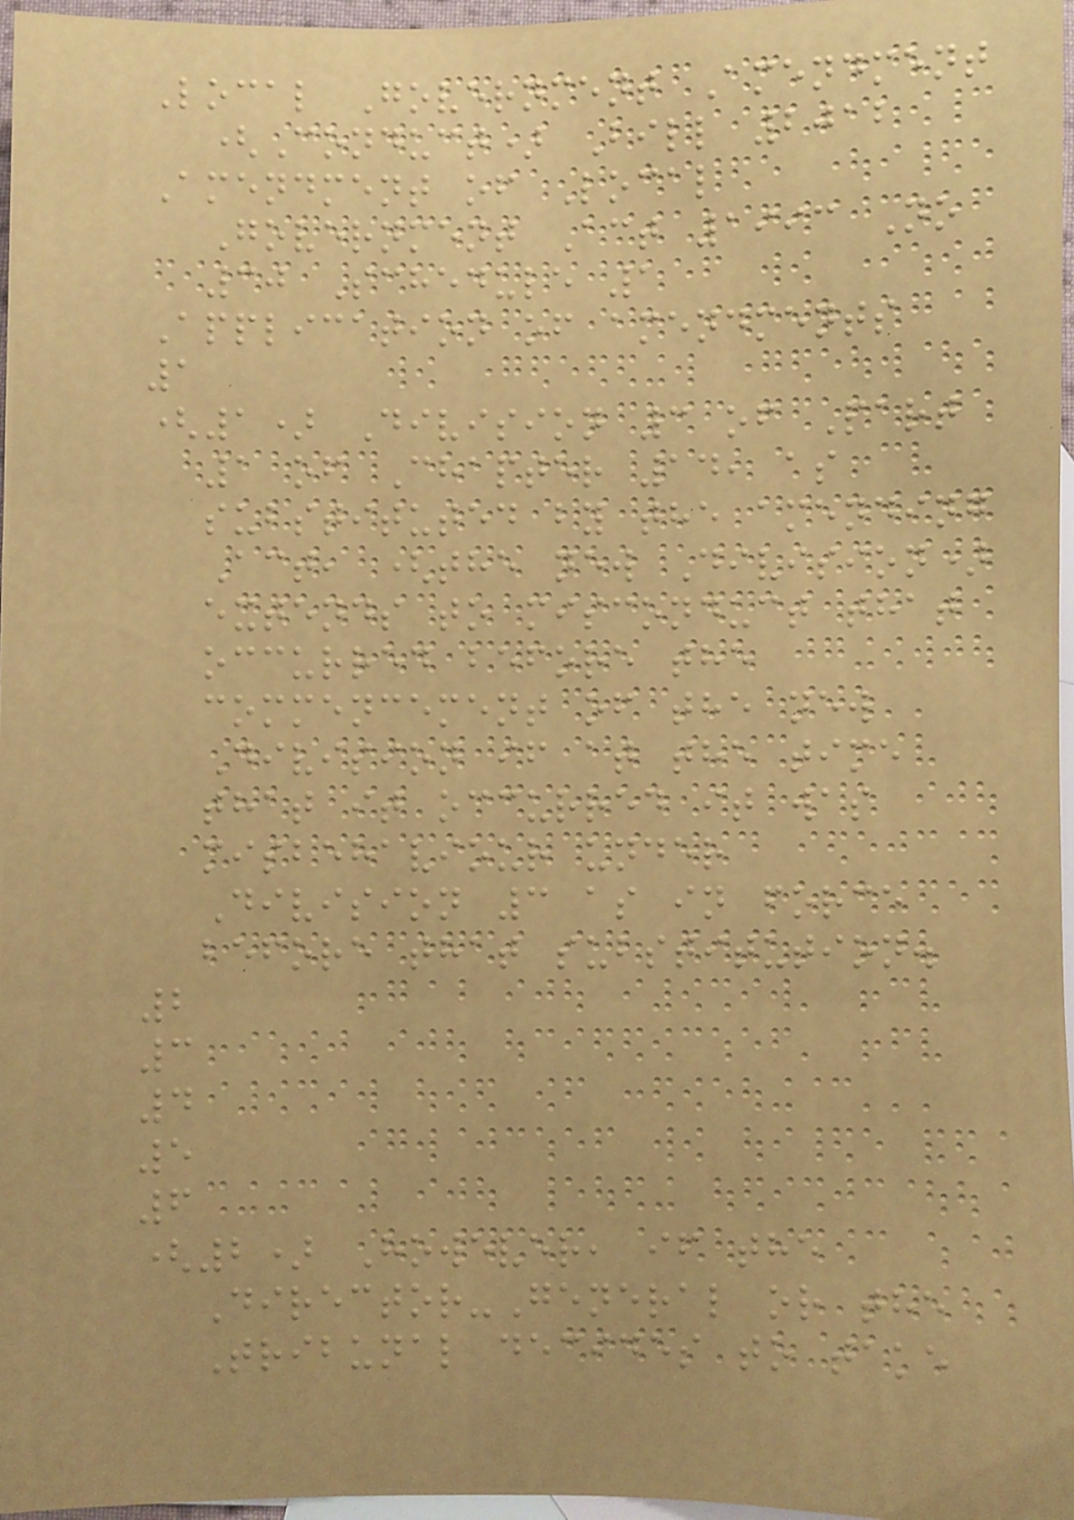Local Government Amendment
(Conduct) Bill 2012
Amendment of Local
Government Act 1993 No
30 Schedule 1
Application of amendments
1
(1) Division 3 of Part
1 of Chapter 14, as
substituted by the amending
Act, (the new Division)
extends to misconduct that
occurred before the
commencement of the new
Division if at the time
that it occurred it was
misbehaviour under
Division 3 as in force
before that substitution.
2
3
4
5
6
(2) However, if the
Director-General or the
Tribunal decides to take
